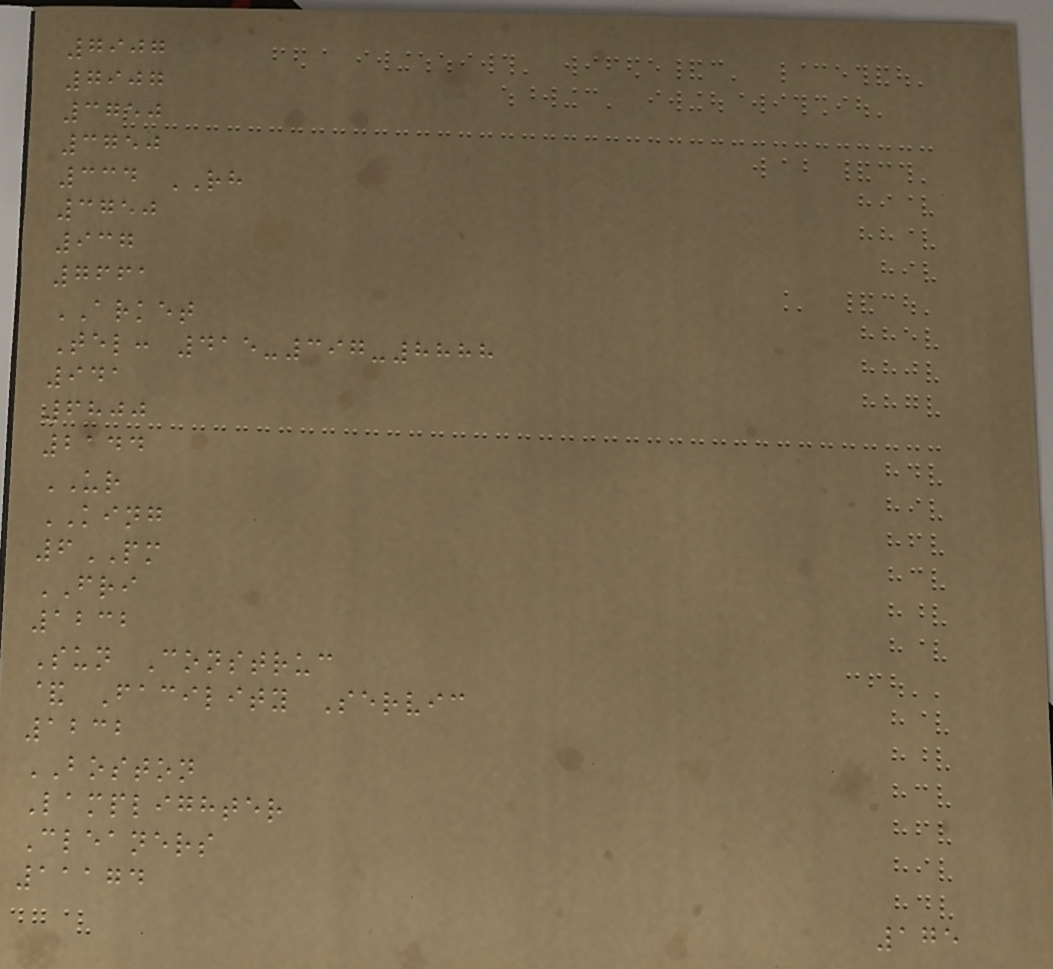7907
7907
3750
3750
334 RH
3750
937
7661
ARKET
Tel: 415-397-8888
941
6800
2144
UR
KING
6PM
FRI
1232
Sun Construc
& Facility Servic
1232
BOSTON
Lamplighter
Cleaners
11174
175
